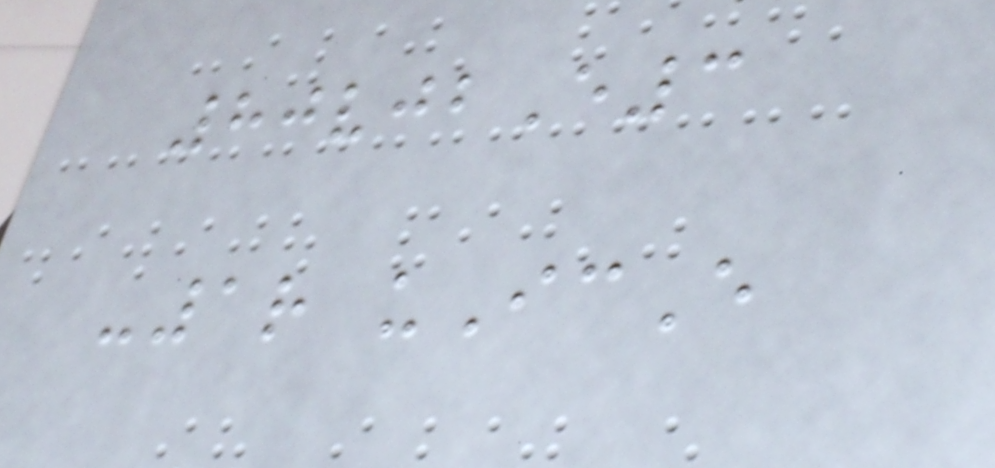80vjbE3
-1r uIcE
